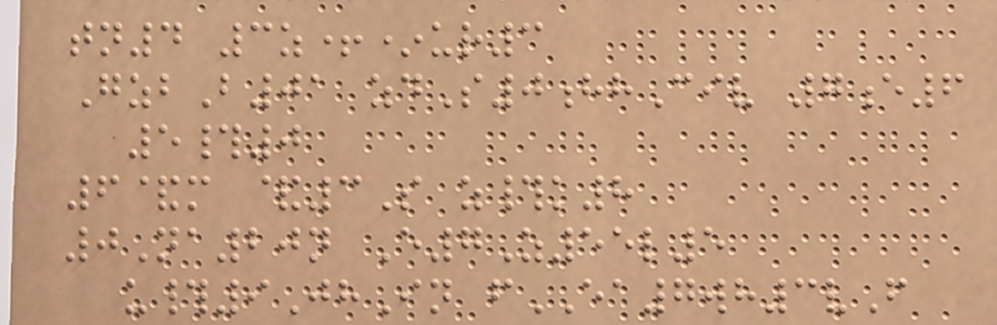tn4 3z+*ur3
GzbB01 zdS0hhCiv 7e6
5#0
6&m &3S z#k8
0Na20n E7Z55l5
u#9JhIn fEA7wh3vF
